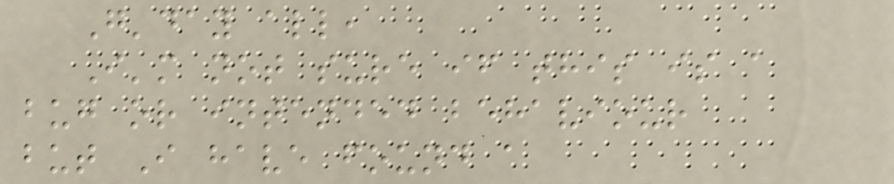G'day all,
I'm not sure if this is a
bug or intended behaviour
but I have found a
